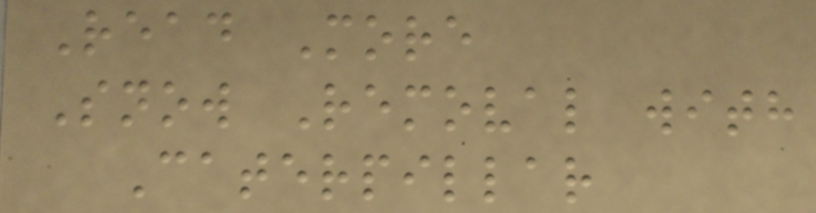Read More
Snow Removal with
Caterpillar
